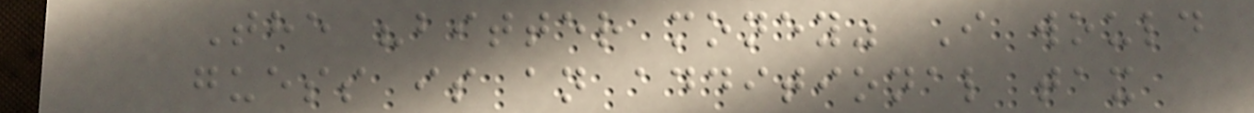The "bitter money" I would
guess is an additional tax
